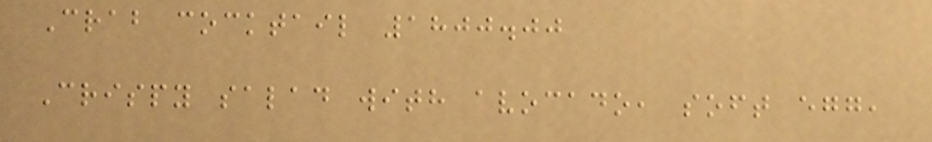Crab cocktail 1800.00
Crispy salad with avocado, soft egg,
